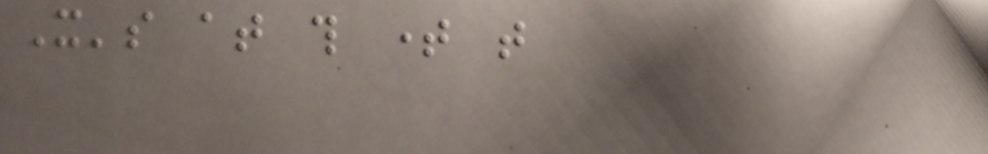It's at this time that
